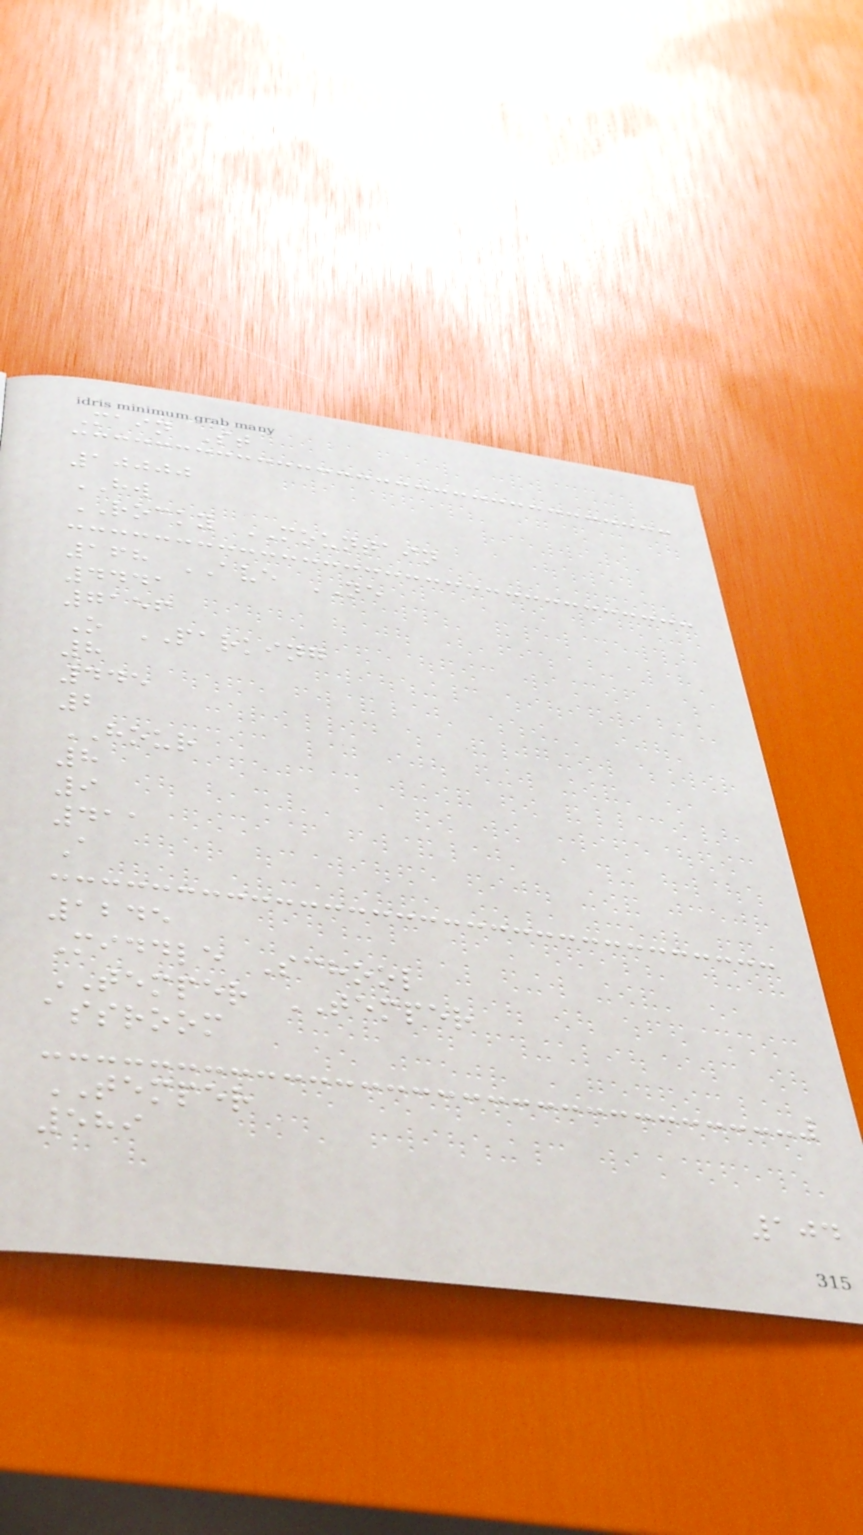Main St
10000
HW
ROCKY MOUNTAIN
168 AVE NE
4441
7156
O PARKING
8
445
2
HOUR
8
9
411
A
1245
Middle School
TEMPER TEMPER
assroom
TEMPER
589
104
